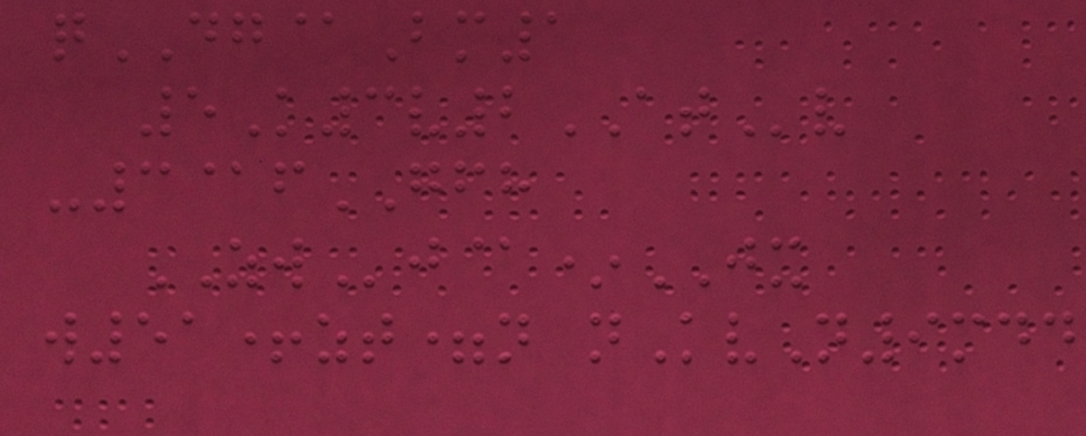qDG@Bm1
5K3v2ATv
-3@fGFH
ZWj@*JX
w51+zt=n nKvN9mdd
